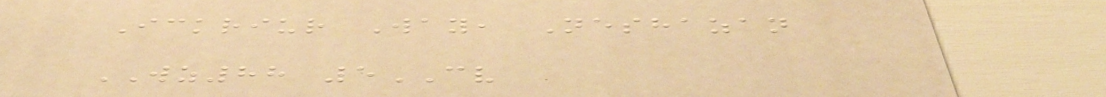Ickriur Way, Neshazan
WZ88 5CV
